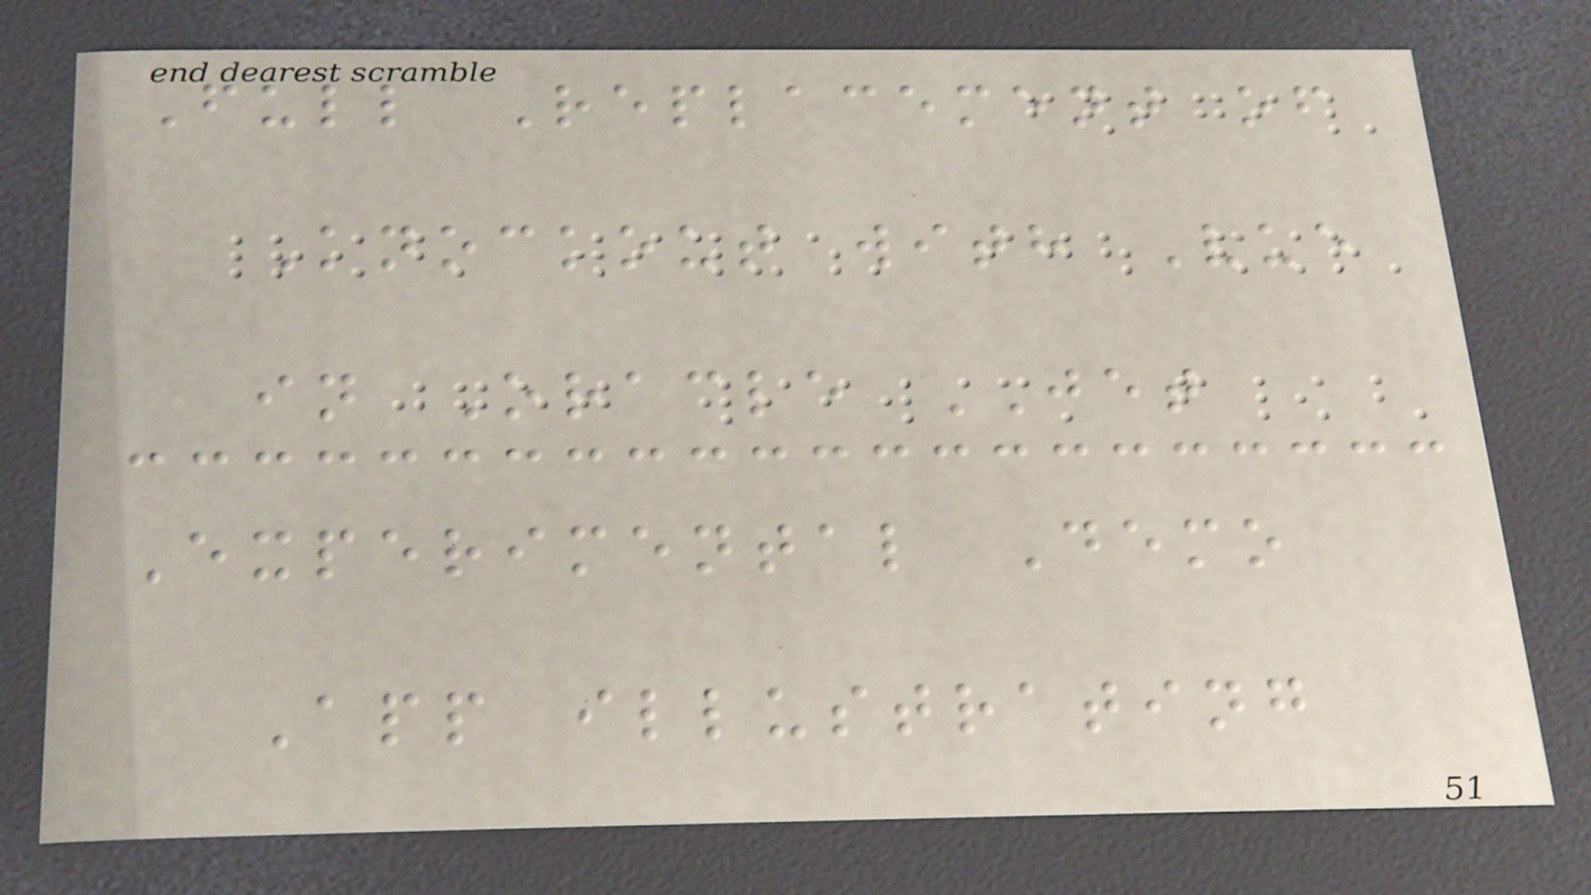Full Replacement of
Knockout with Vue
in Oracle JET
Experimental Demo
App illustrating
